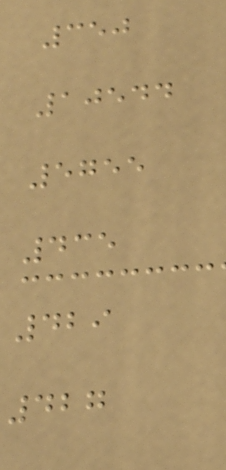350
10544
5755
435
429
427
